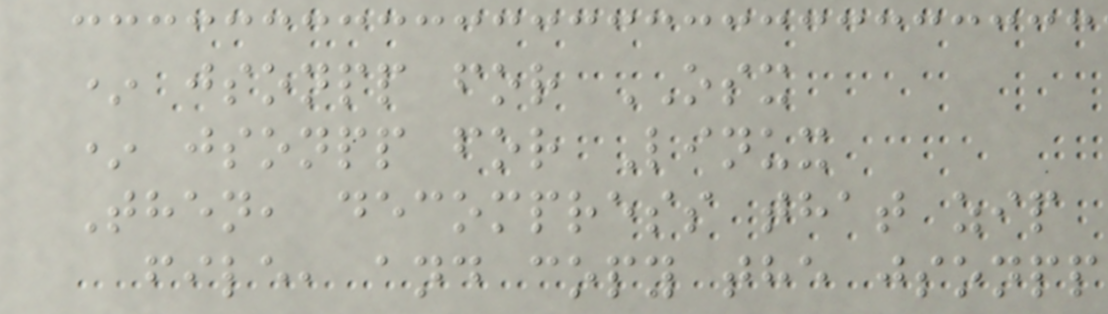* jsonpp for OSX
* jsonpp for Linux
Then, decompress that zip
file, and copy the jsonpp
